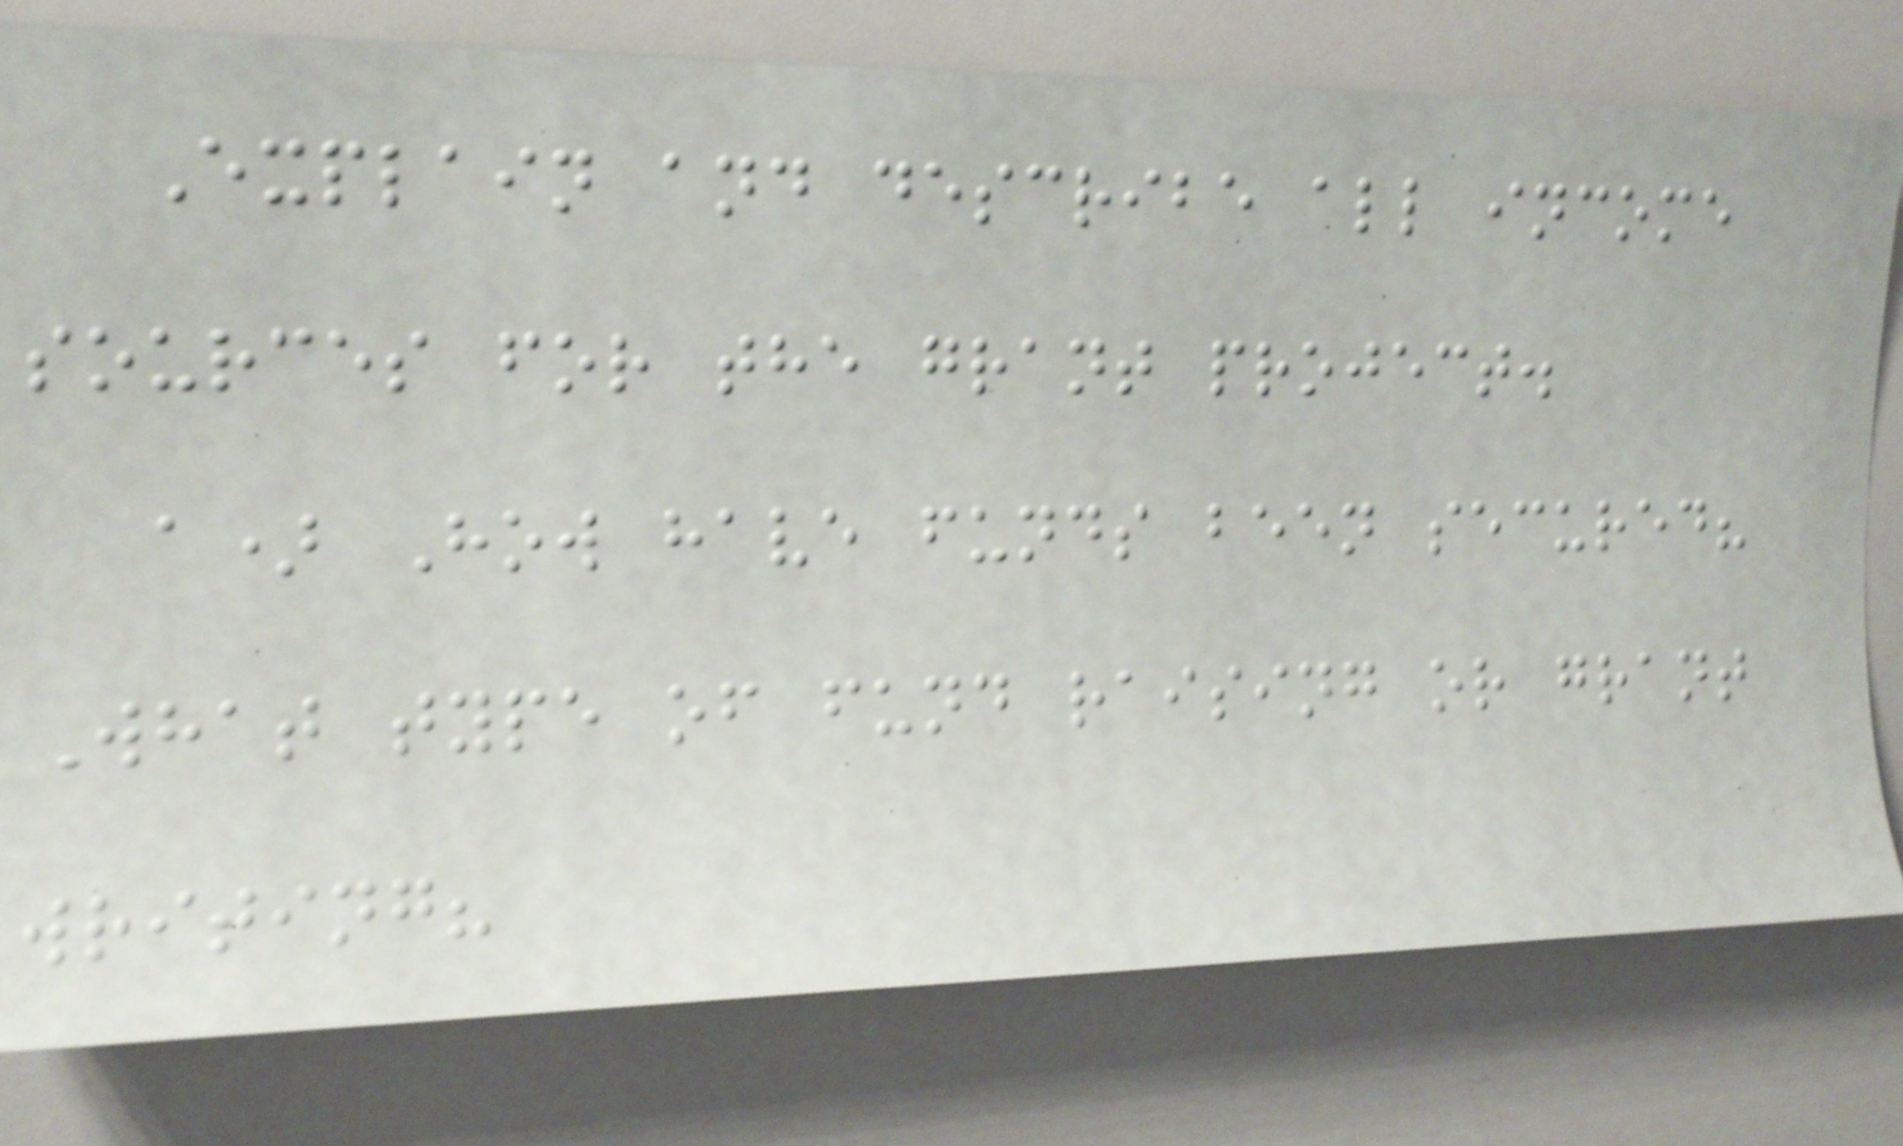Explain and describe all income
sources for the grant project.
a) How have funds been secured?
What type of fund raising or grant
writing?
